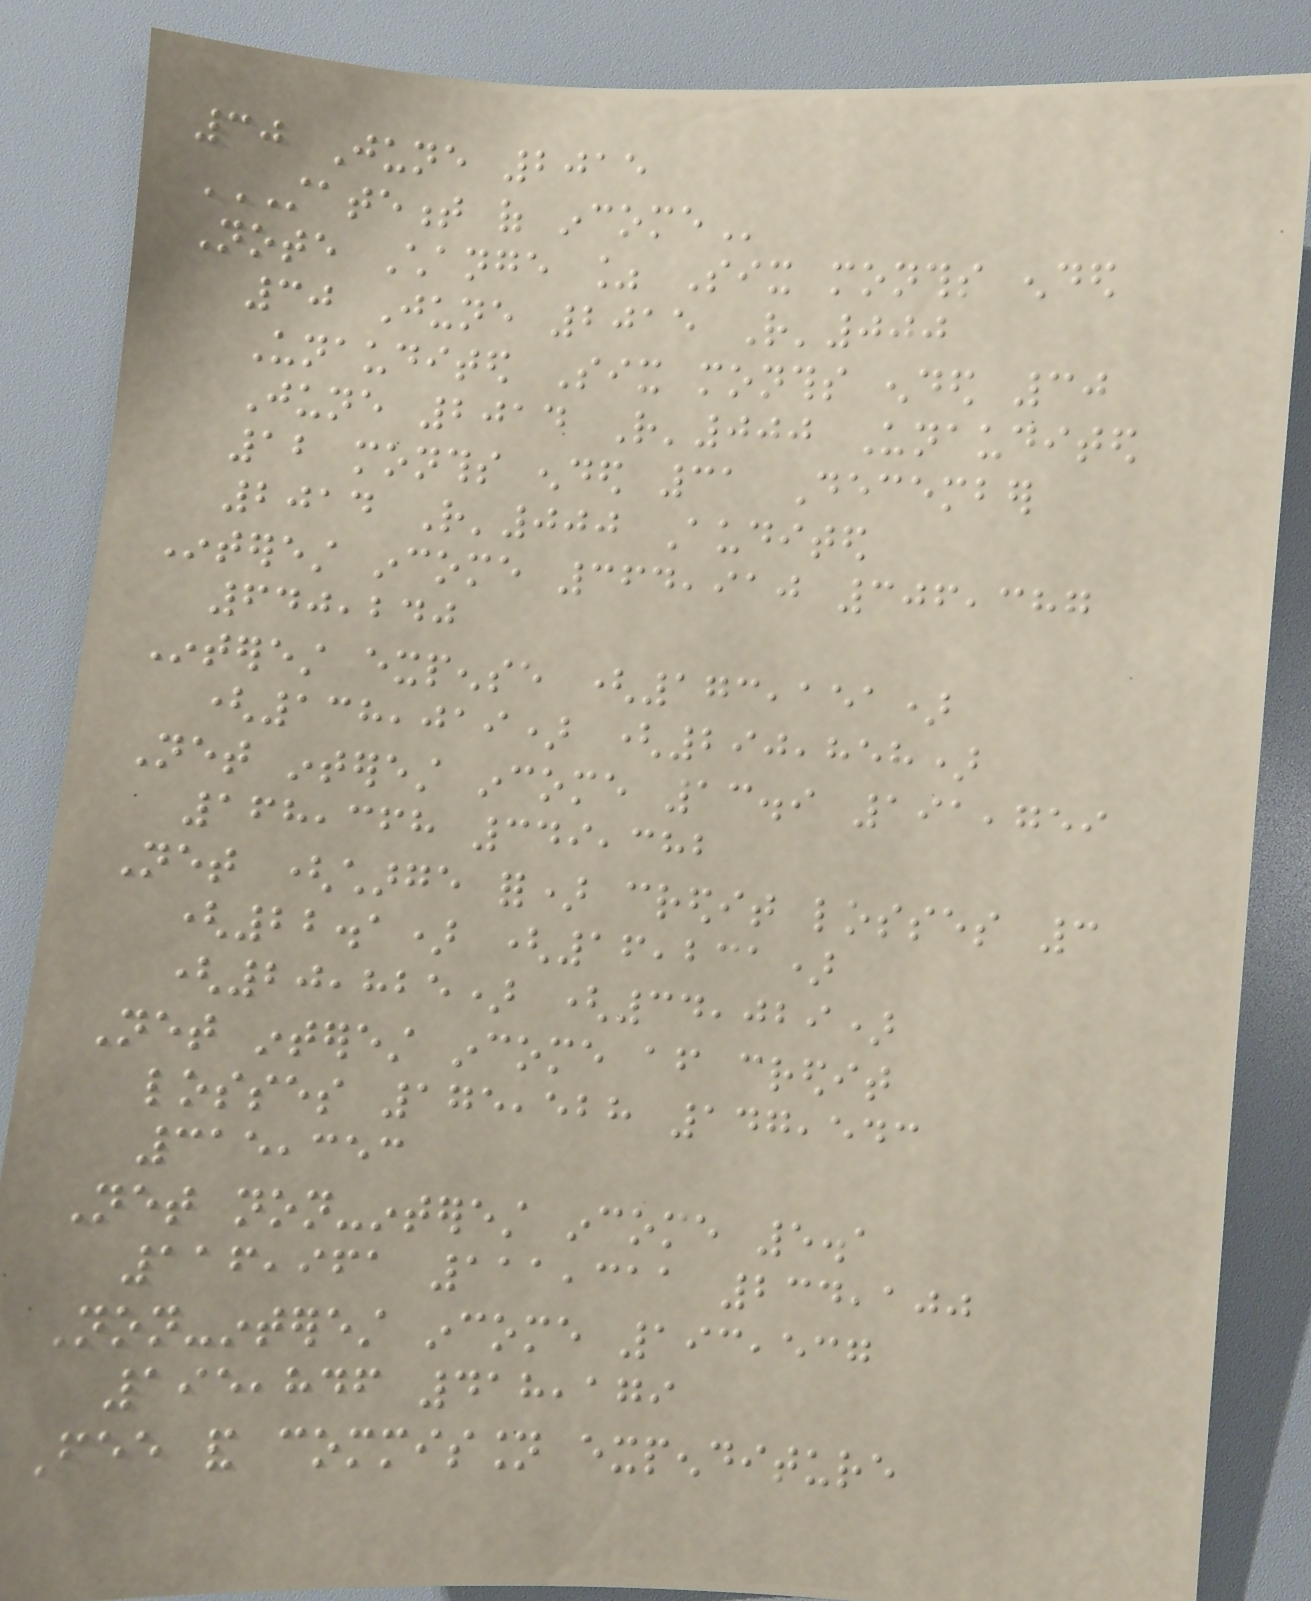30 June 2015
STATEMENT OF INCOME
Note Change % Six months ended
30 June 2015 R'000
Unaudited Six months ended 30
June 2014 R'000 Unaudited
12 months ended 31 December
2014 R'000 Audited
Interest income 364,910 306,387
640,240
Interest expense (173,151)
(138,019) (290,858)
Net interest income 13.9 191,759
168,368 349,382
Net (charge for) credit losses 3
(22.1) (16,231)
(20,825) (34,029)
Net interest income after credit
losses 175,528 147,543
315,353
Net non-interest income 5.1
116,961 111,311 234,100
Non-interest income 193,537
195,846 418,179
Fee and commission expenditure
